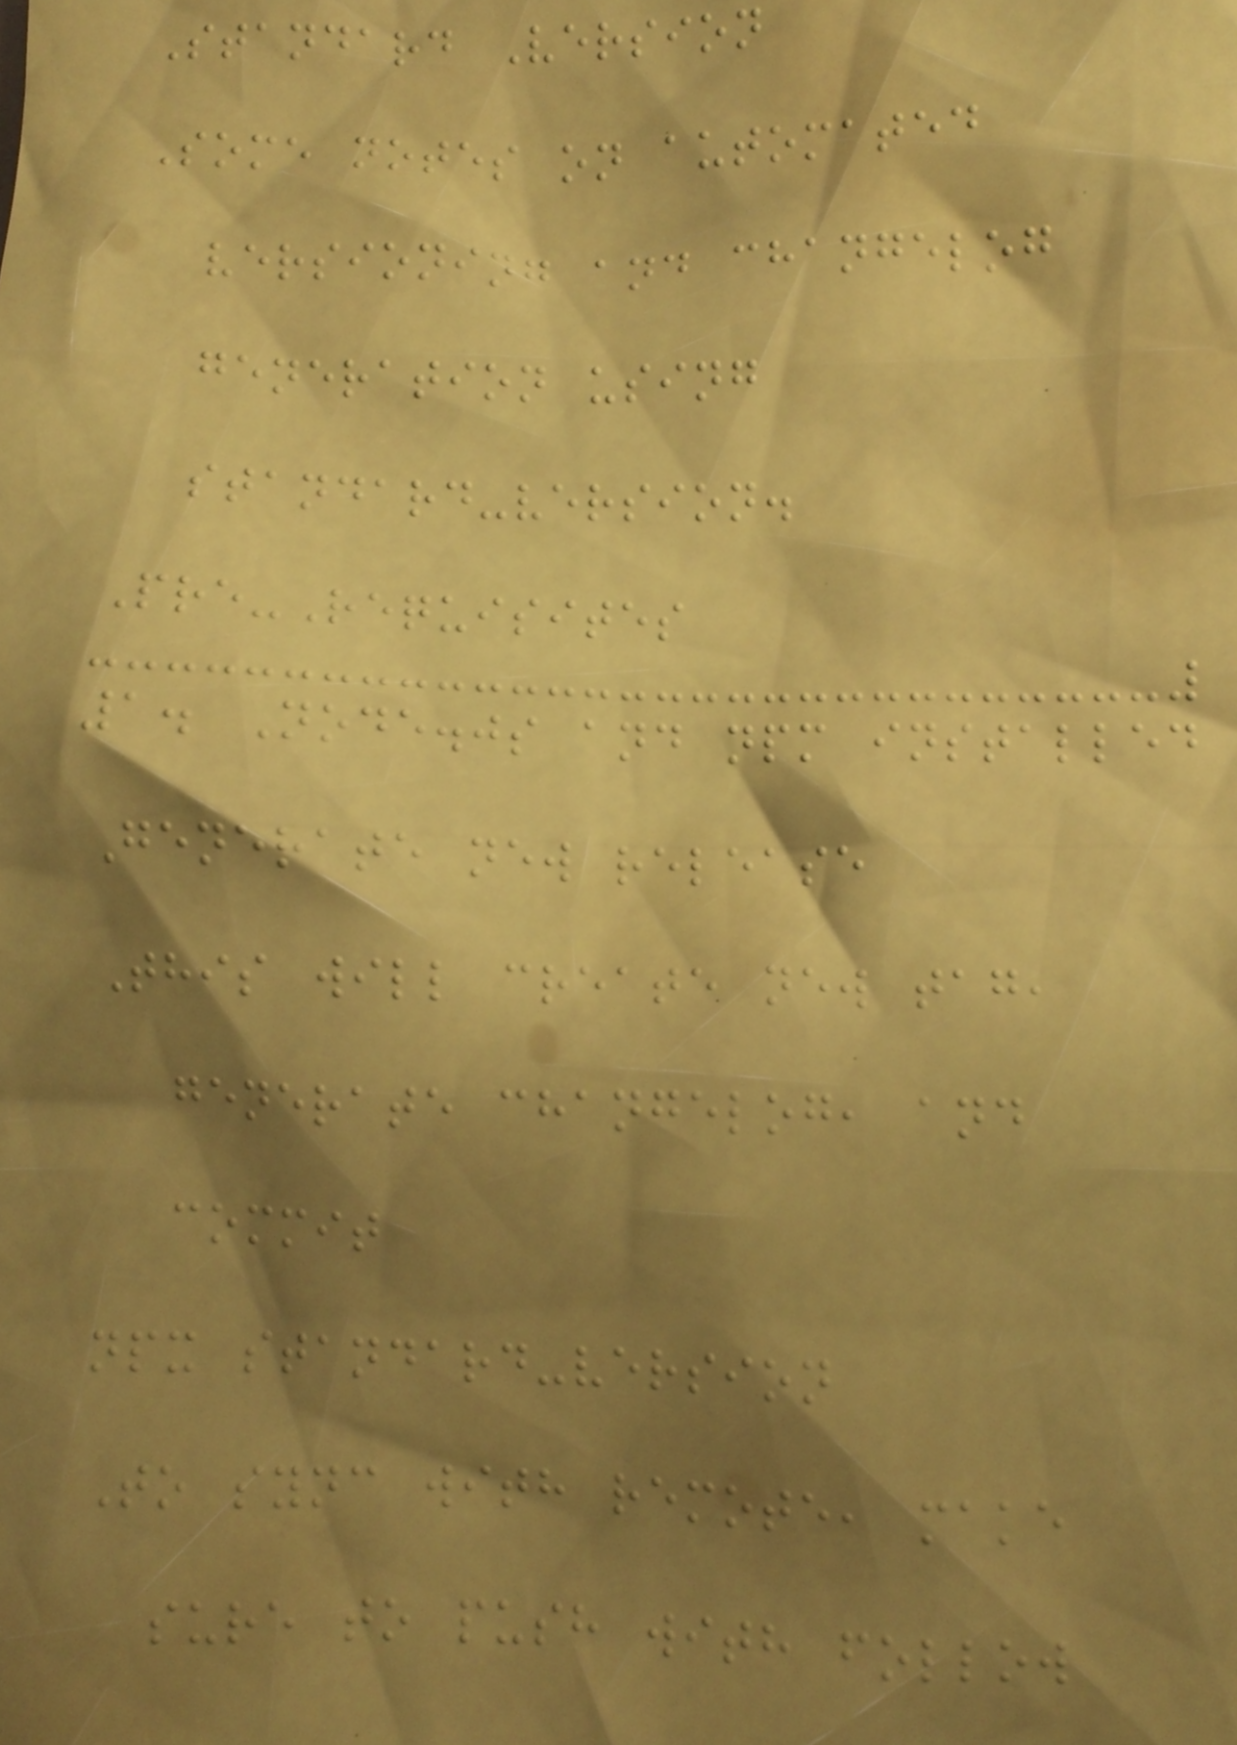Standard Version
Some notes on automated
versioning and changelog
generation using
standard-version.
Pre-Requisites
1. Node.js and npm installed
Generate new release
This will create new tag,
generate changelog, and
commit
npx standard-version
To sync with remote, make
sure to push with follow
